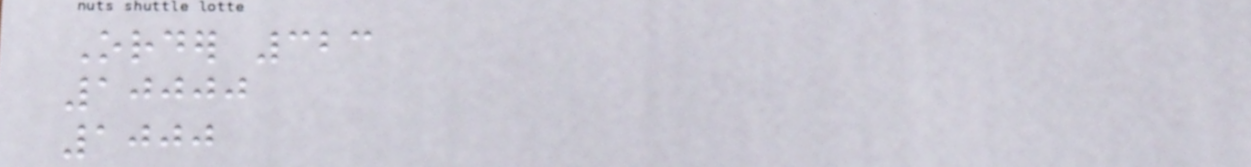Order 323
10000
1000
